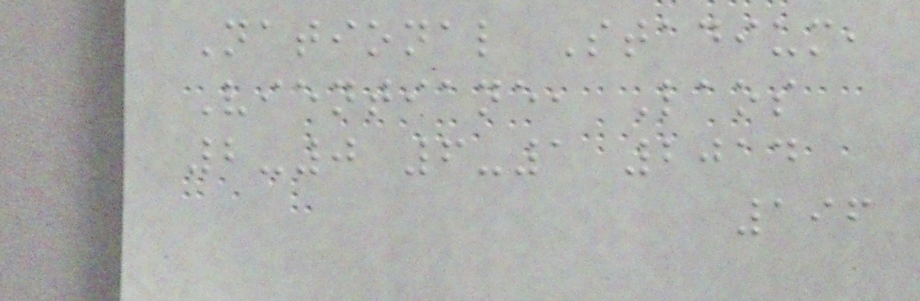National Stadium,
Vientiane, Laos
2-0 6-1 2014
196
